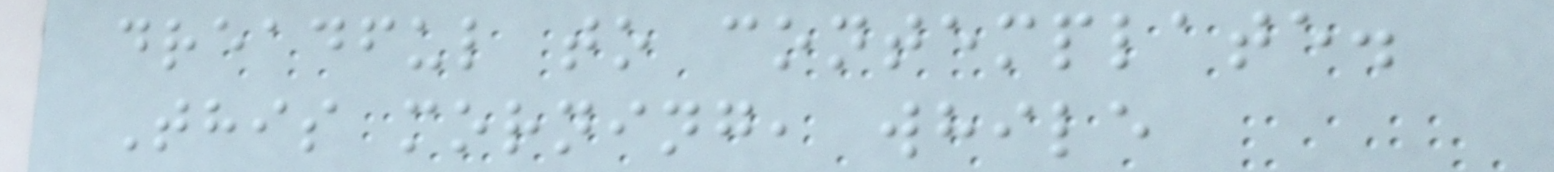dreadful to contemplate.
This morning, while
